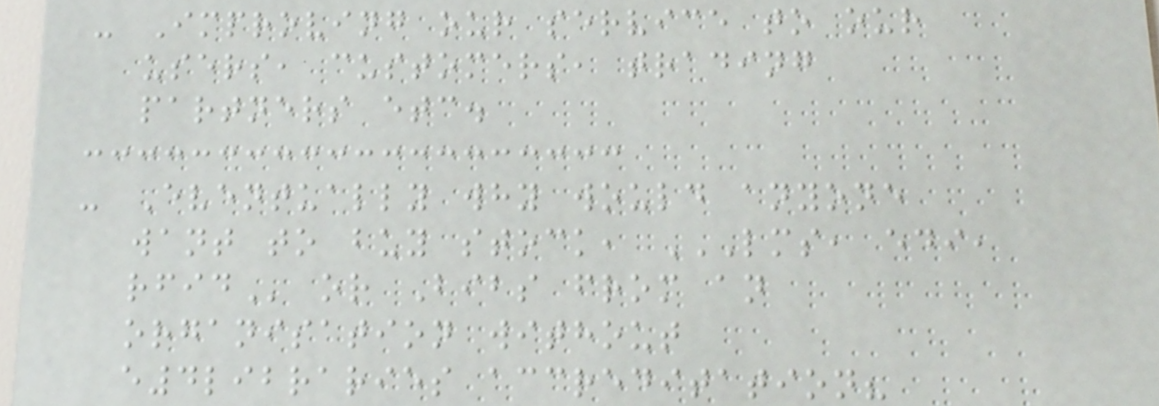- Improving our service to our
users, customers, trading
partners etc.
- Eventually why would anyone
want to buy stock, LMS, EDI,
RFID or Bibs from an
organisation without
e4libraries accreditation?
